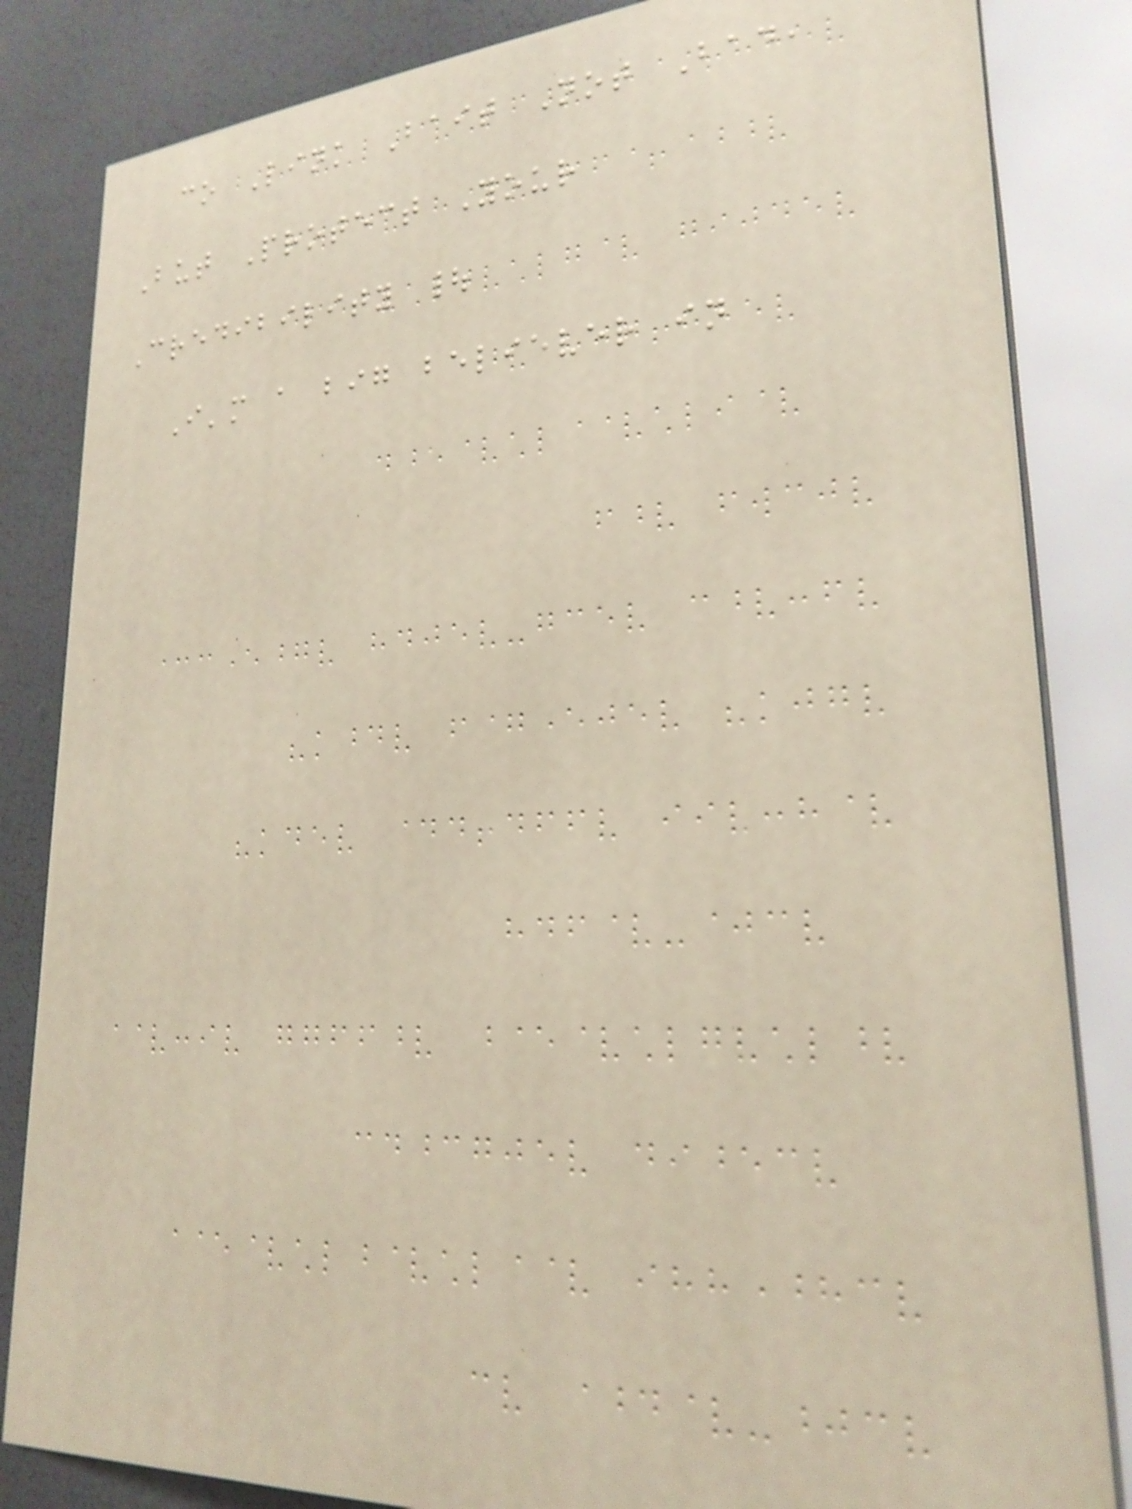co Link Bait Not Bad,
But Protect Your
Credibility |
I'm a big believer in
